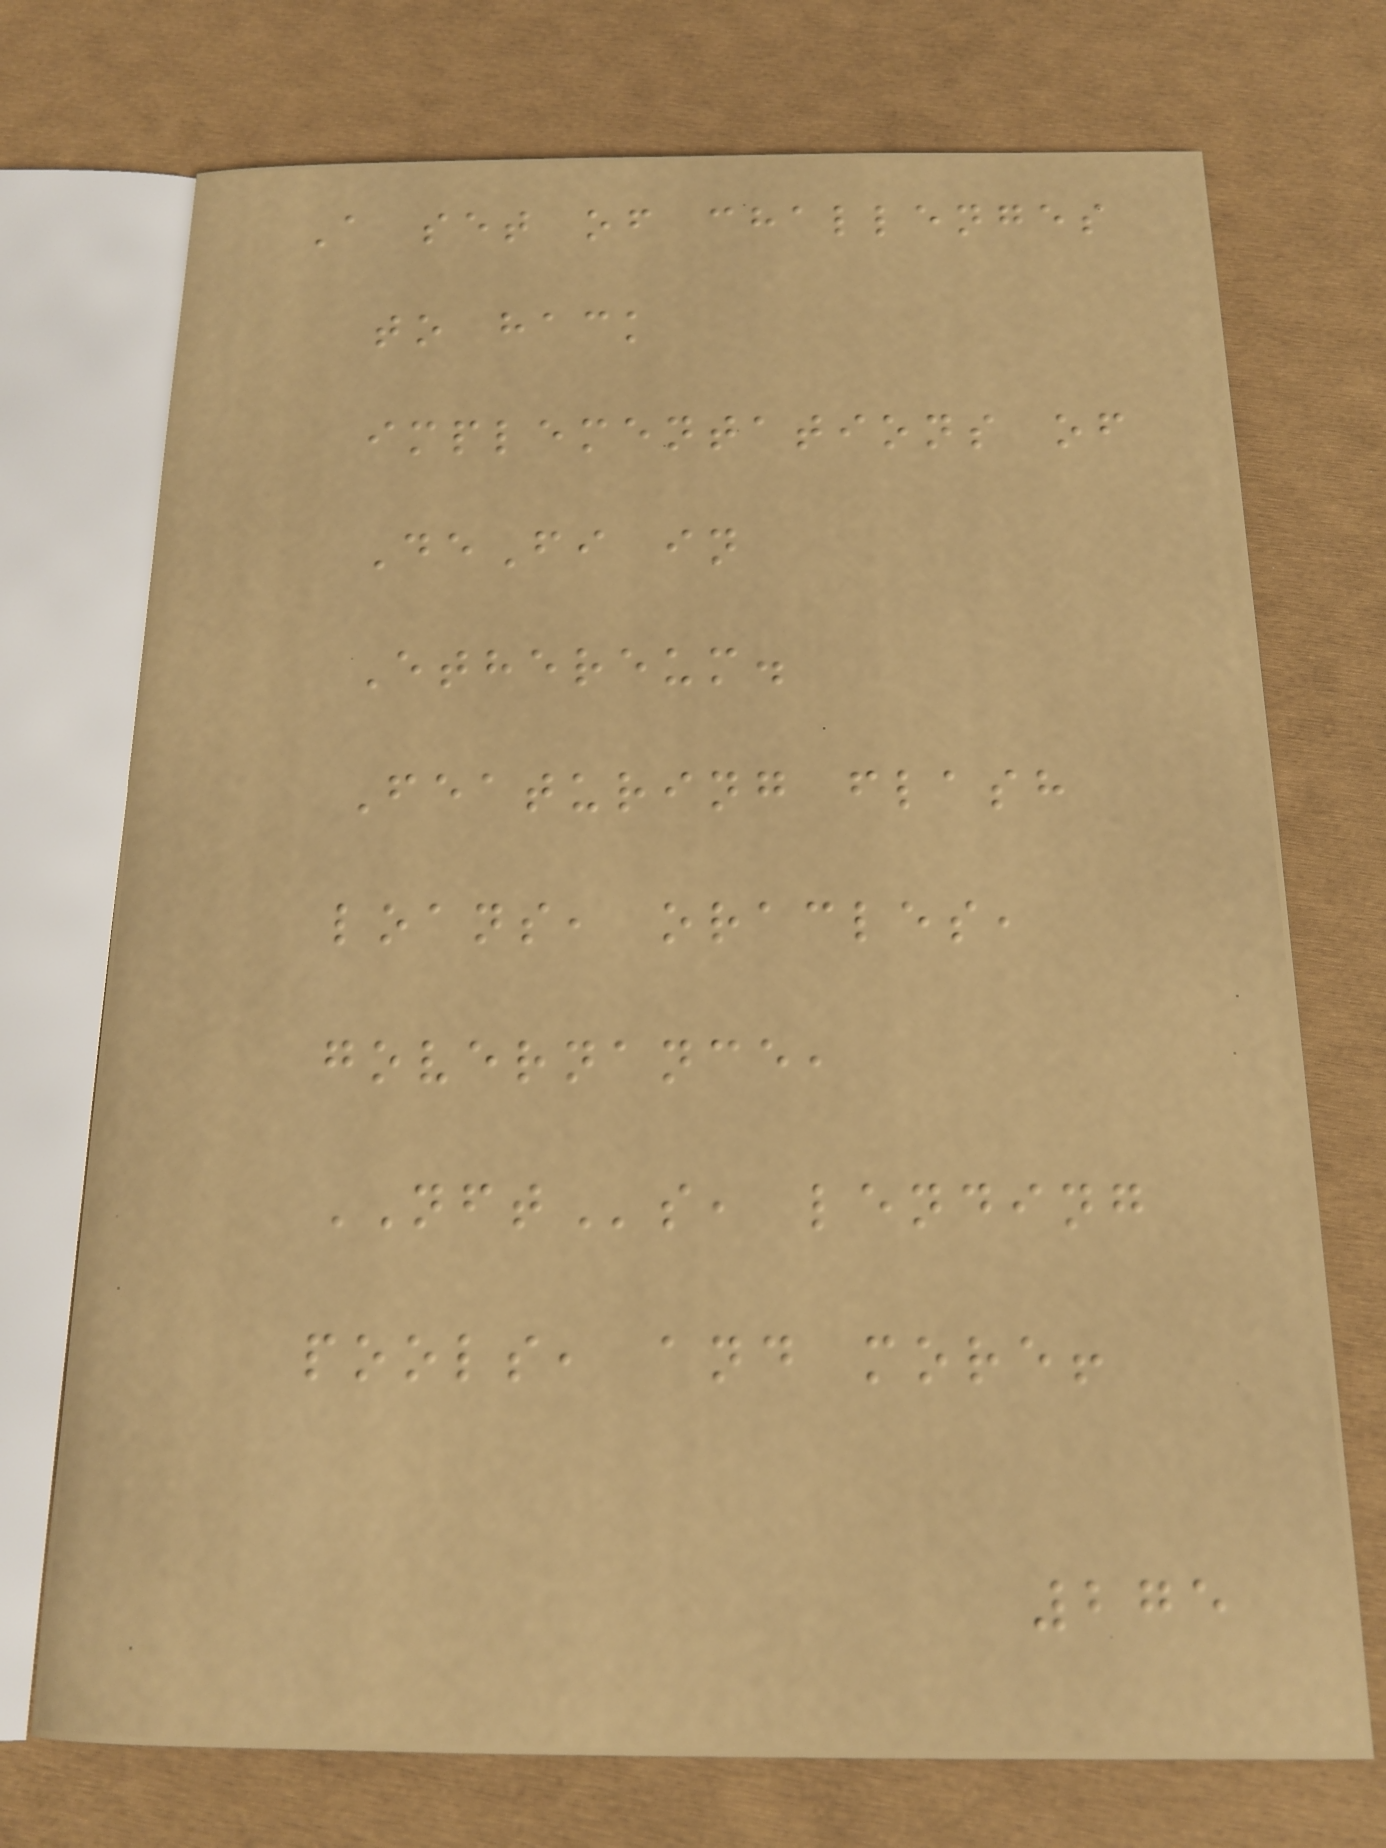A set of challenges
to hack
implementations of
DeFi in
Ethereum.
Featuring flash
loans, oracles,
governance,
NFTs, lending
pools, and more!
275
